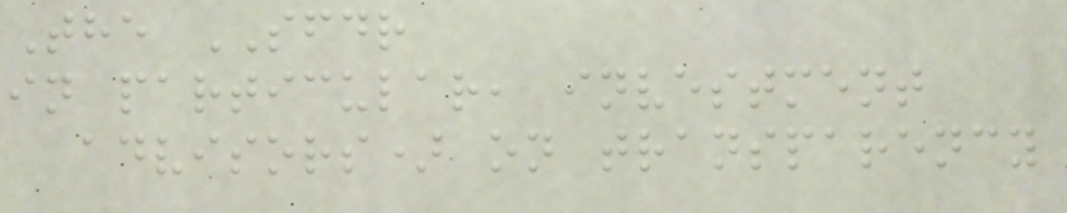The SFDR
in particular, investment
advisors) on transparency
